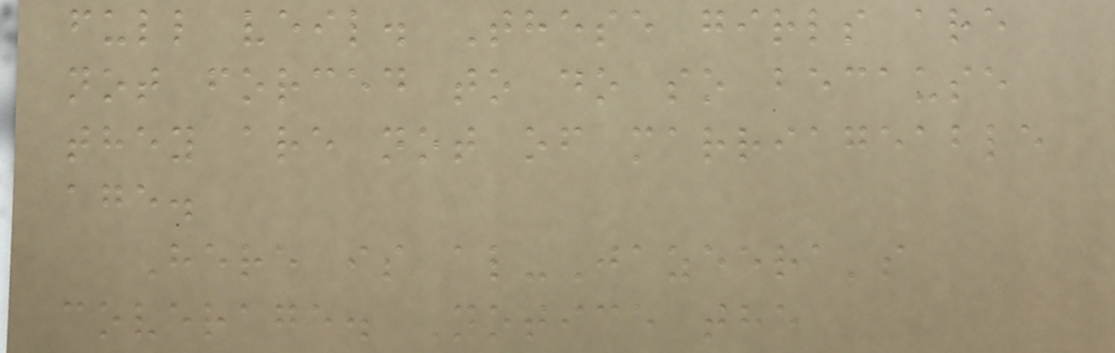full veil. These girls are
not forced to do so because
they are not of marriageable
age.
Here is al-Jazeera's
coverage. Notice the
